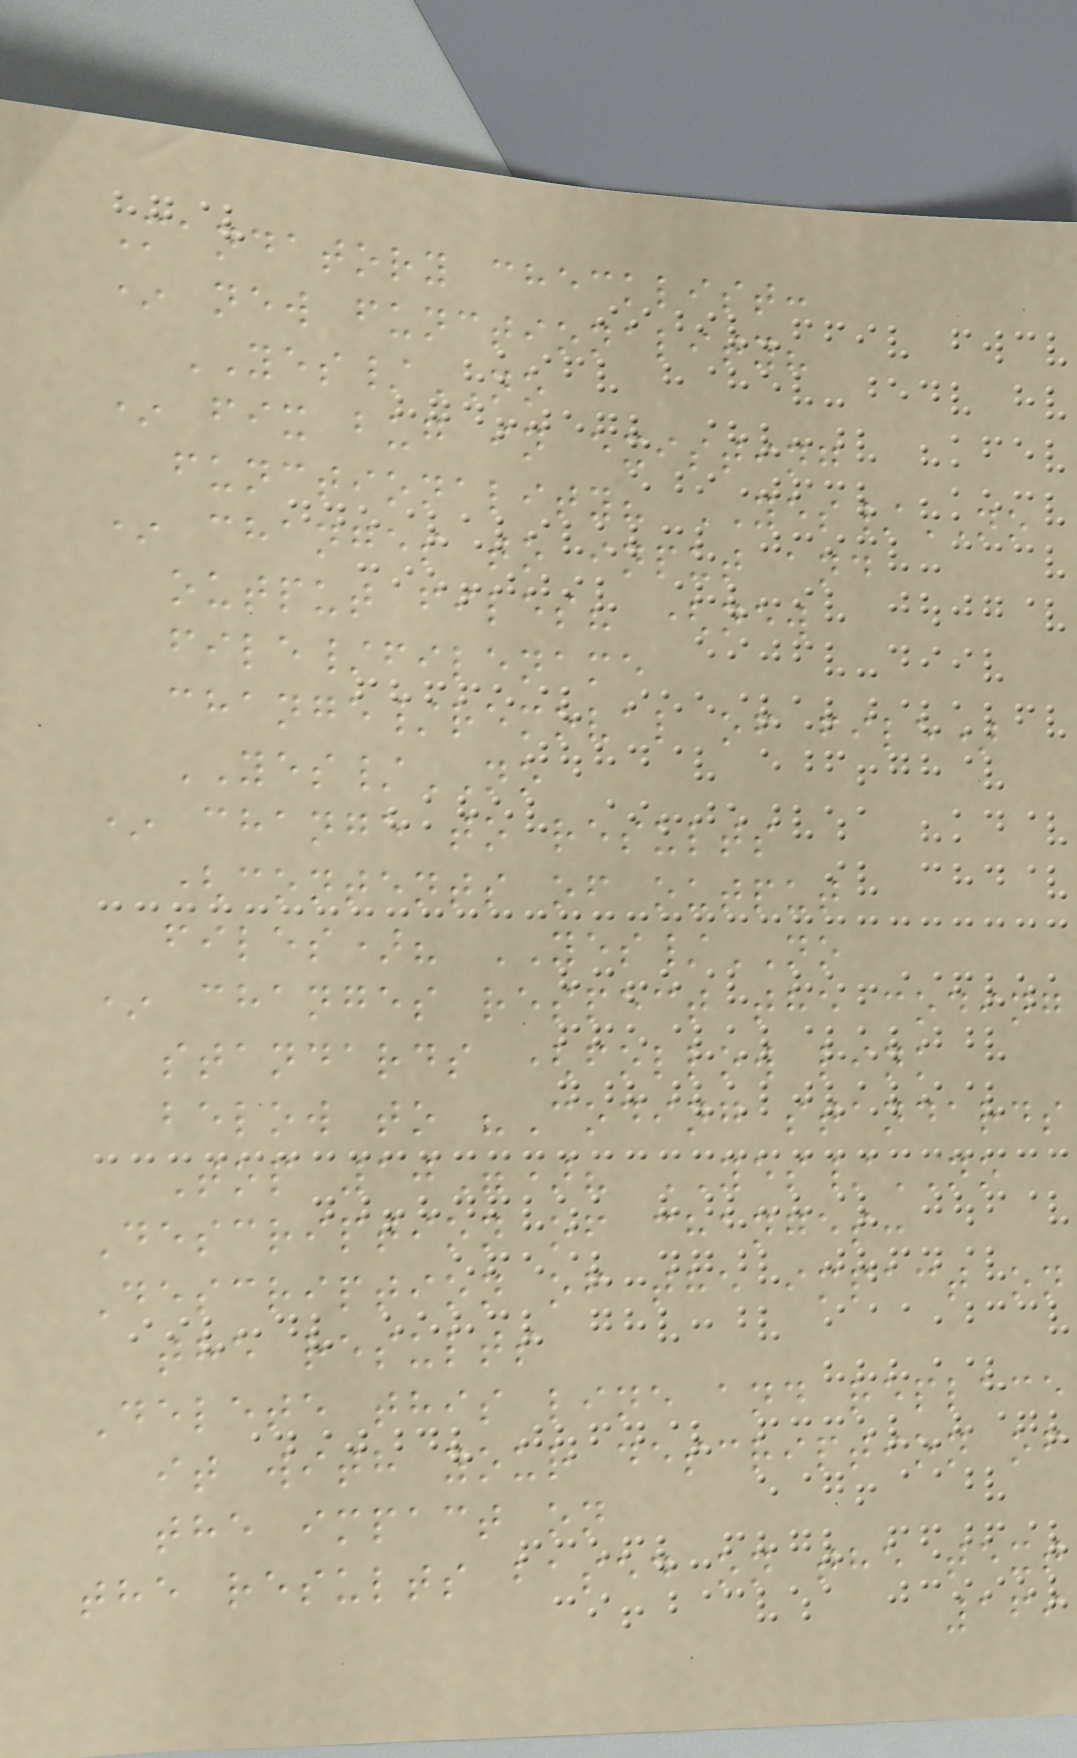Mandatory checklist:
* new functionality?
YES/NO
* fix bug in existing
functionality? YES/NO
* changes to input and
output files? (new
file/filename
change/removal of file)
YES/NO
* change to results
(contents of output
files)? YES/NO
* changes respect the coding
standards (follow link
below to "Coding standards
Top 10")? YES/NO
Description of changes:
Description of the impact on
the results
Delete this line and replace
it with your description of
the impact on
the results based on the text
169
